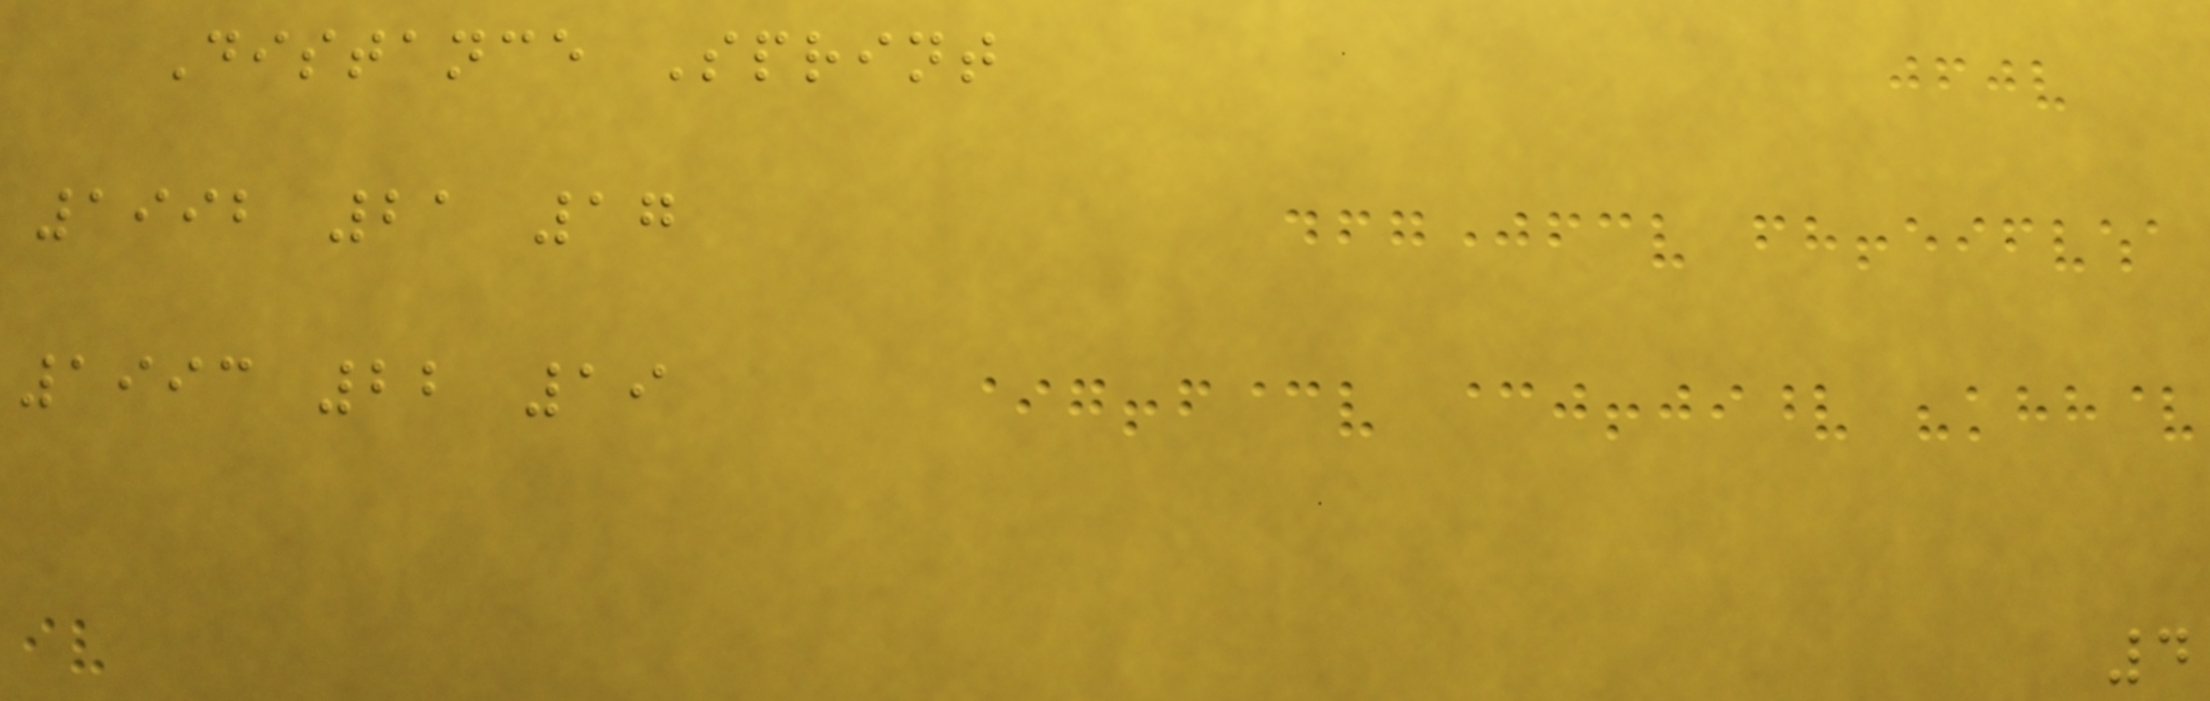Distance Sprint
1992 21 17
1993 22 19
4
